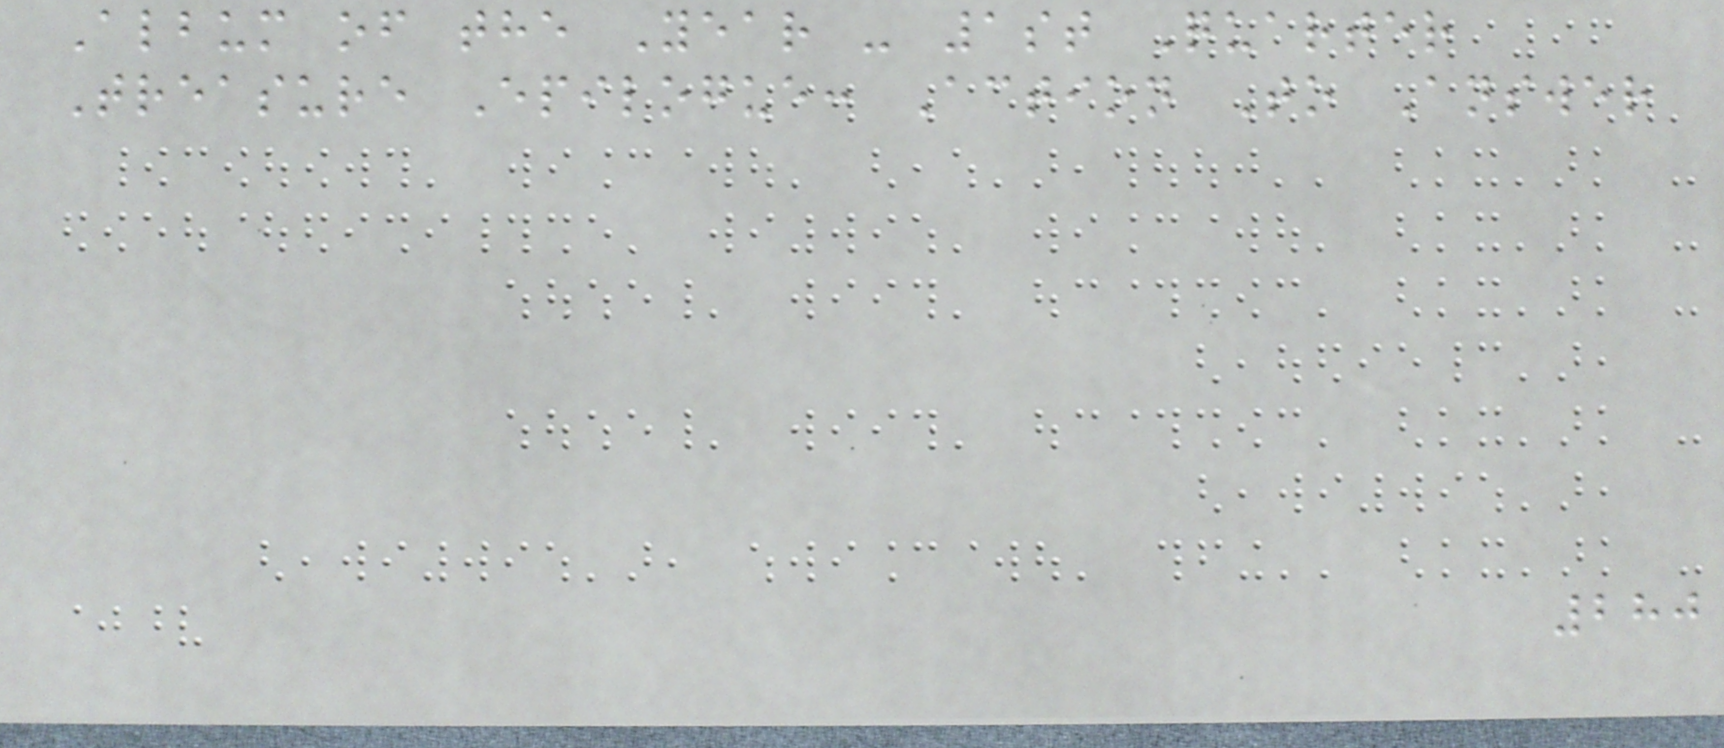Album of the Year - 1st Quarter
Treasure Epilogue: Action To Answer
280
